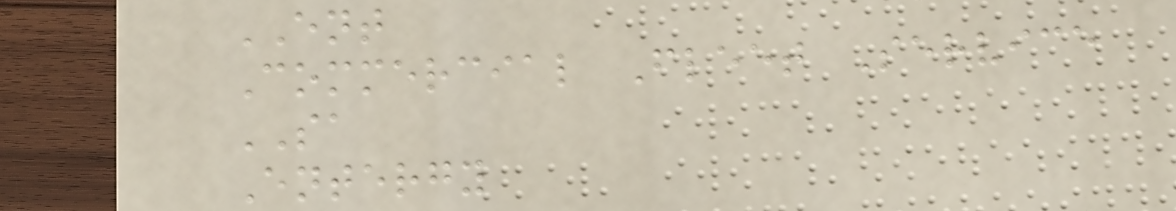ENT
Commercial Fleet Service
SA
Entergy
